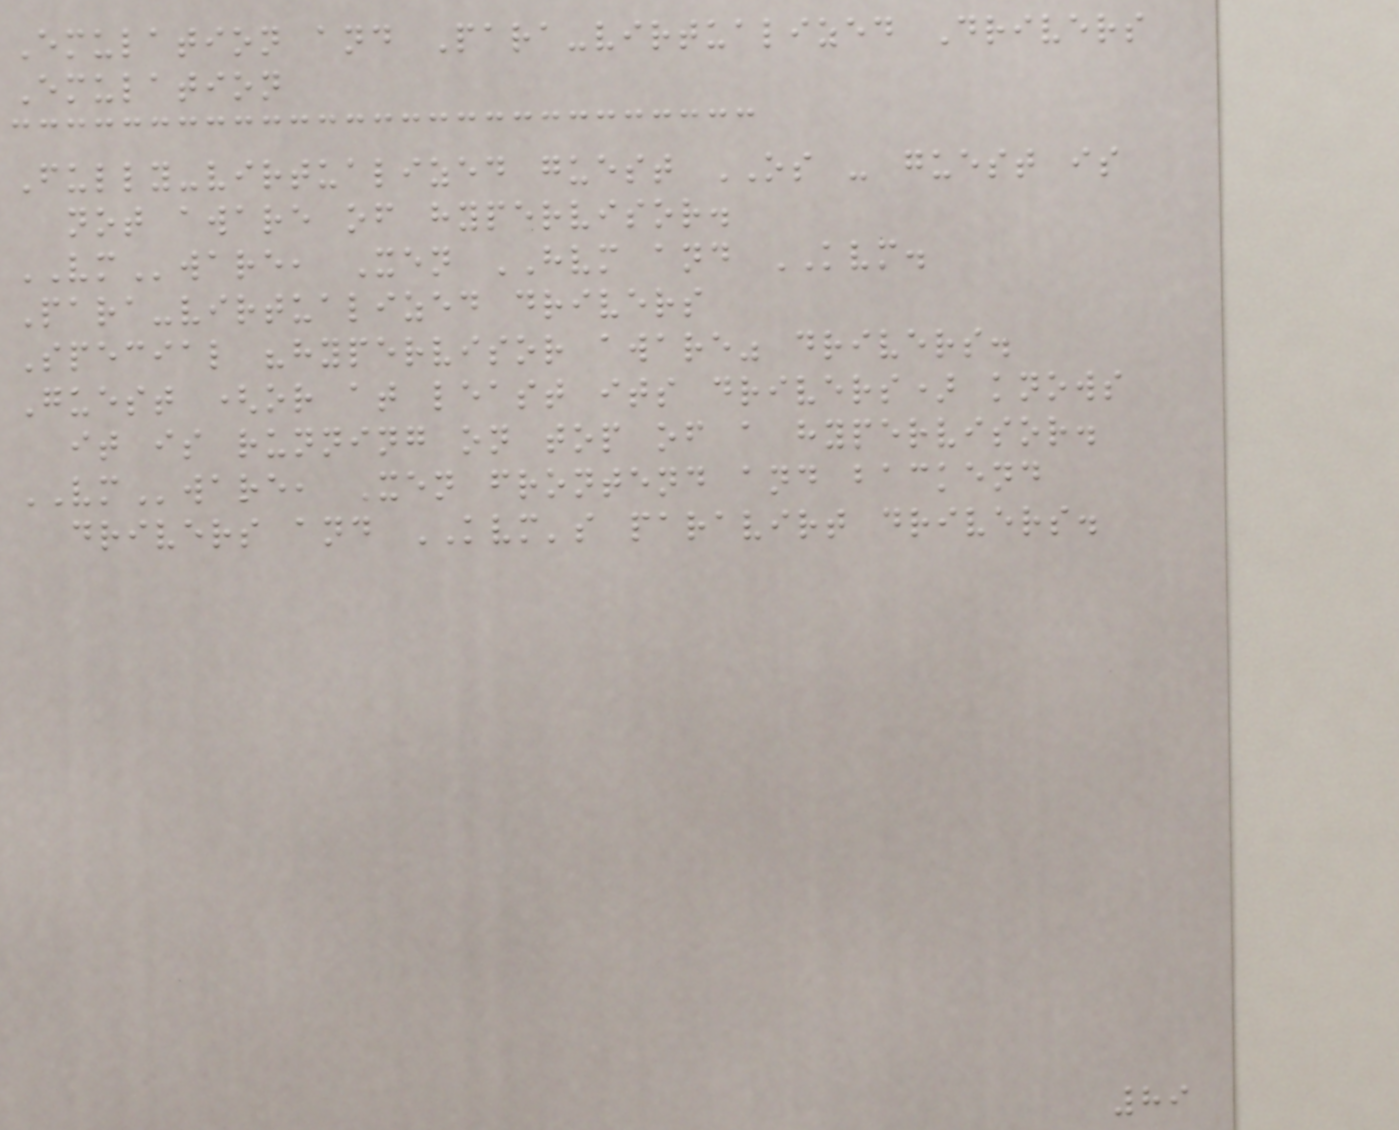Emulation and Para-virtualized Drivers
Emulation
Fully-virtualized guest OS - guest is
not aware of hypervisor.
VMware, Xen HVM and KVM.
Para-virtualized drivers
Special "hypervisor aware" drivers.
Guest (or at least its drivers) knows
it is running on top of a hypervisor.
VMware, Xen frontend and backend
drivers and KVM's paravirt drivers.
89
